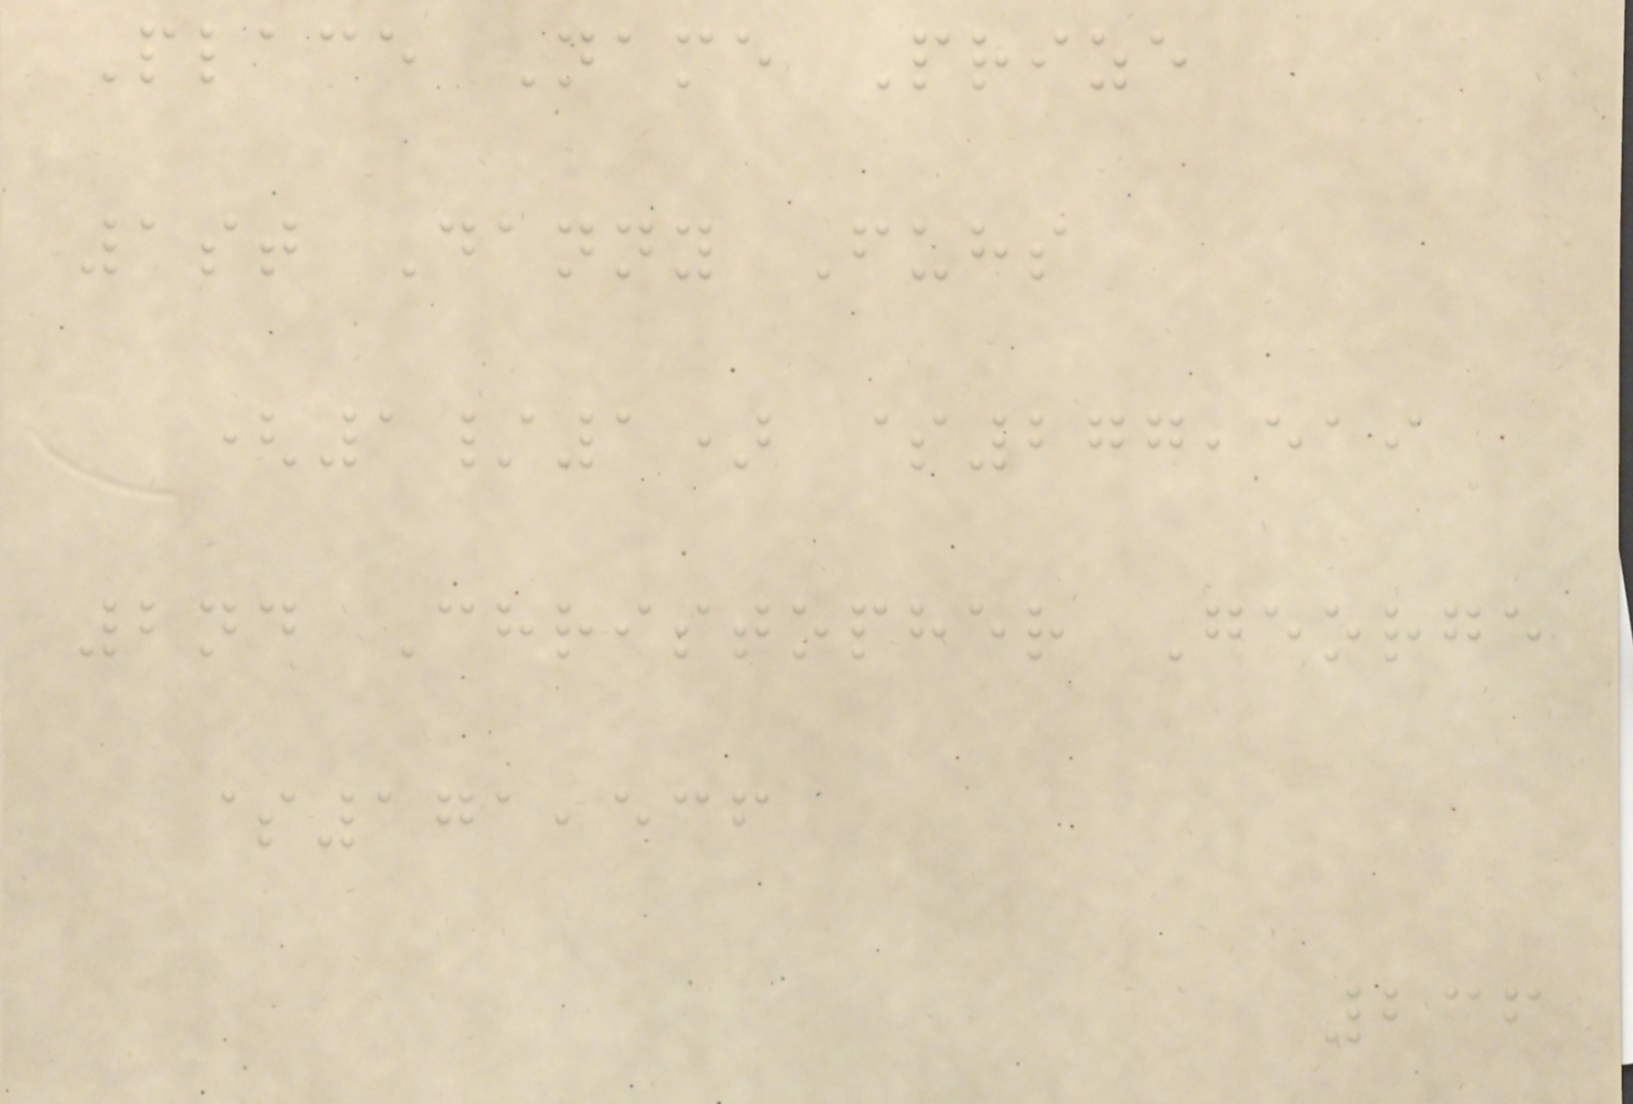Place Name Prize
1st Danny Fuhs
(1/1) $277,519
2nd Christopher George
$171,536
236
